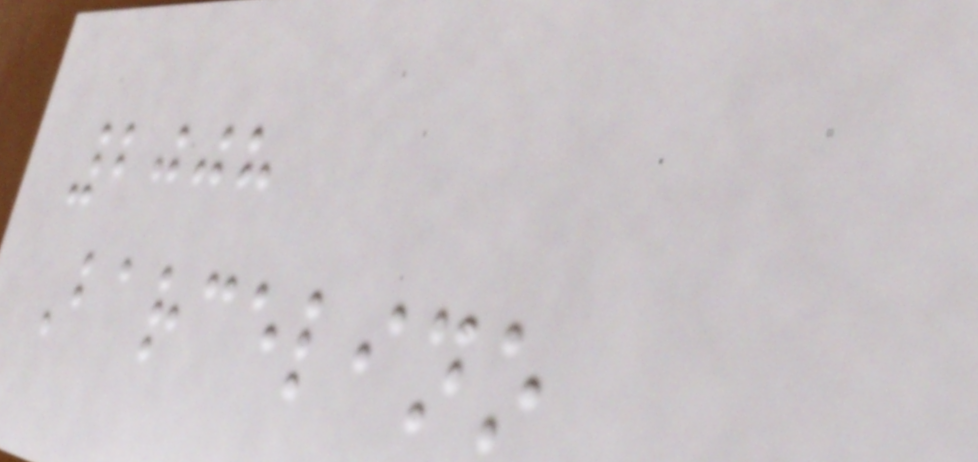2008
Barcelino
